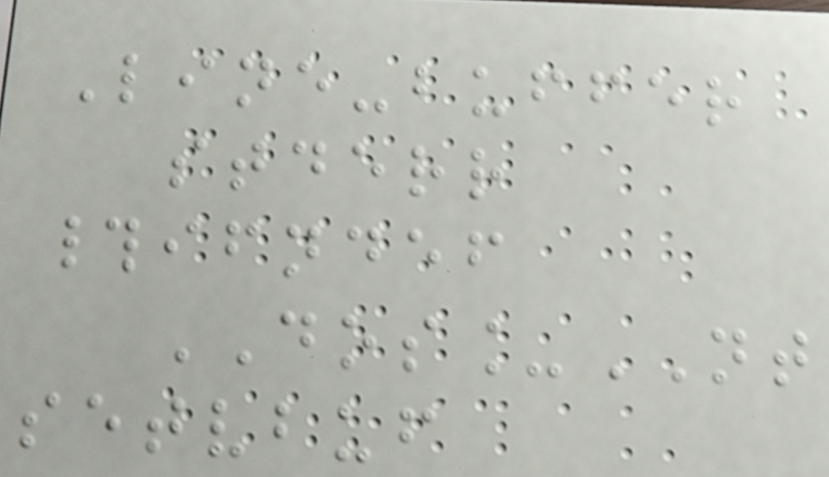Line-buffer
stderr
#ifndef
DOS_NT
setvbuf
